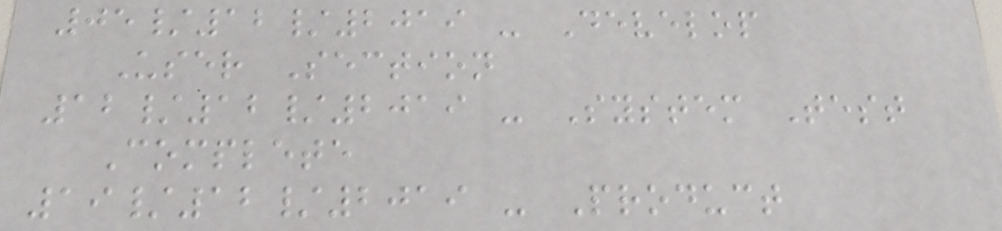05/12/2019 - Develop
User Section
12/12/2019 - System Test
Complete
19/12/2019 - Product
